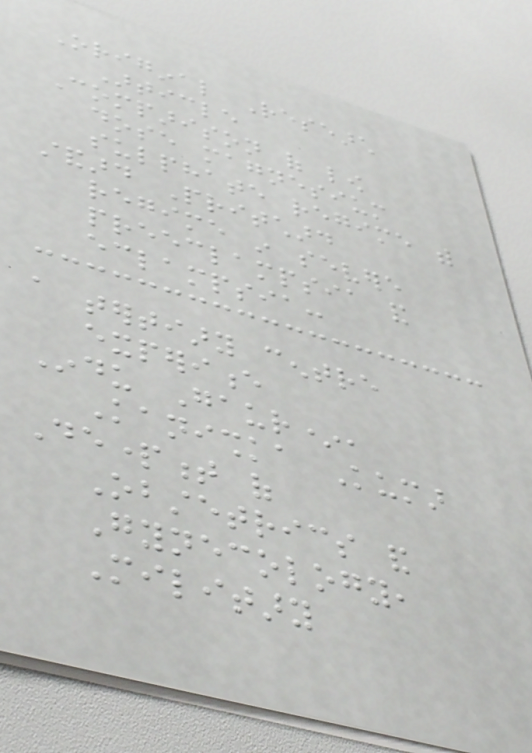Original Research
Article
Comparison of low
dose magnesium
sulphate regime with
standard Pritchard
regime in severe
preeclampsia and
eclampsia:
a tertiary centre
experience
Indu Gaur*,
Kanishka Kumar
Department of
Obstetrics and
Gynecology,
Military
